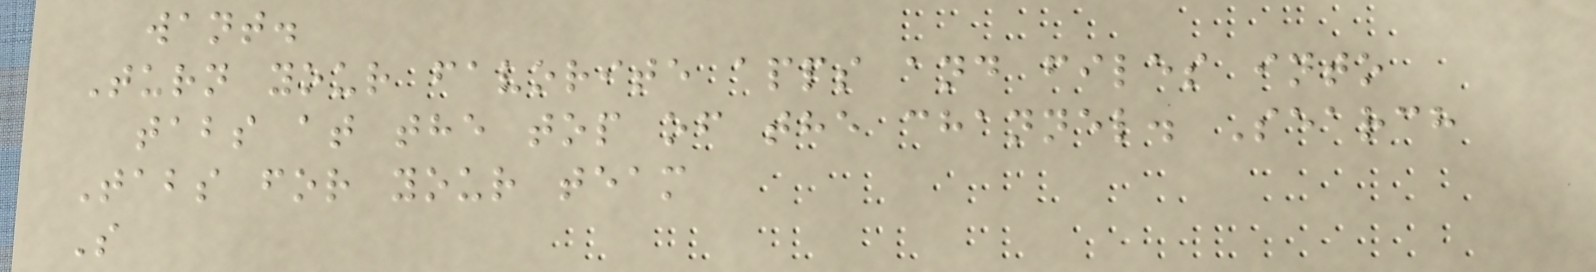want.
Turn your favorite apps and files into
tabs at the top of the channel. Search
Tabs for your team
S
